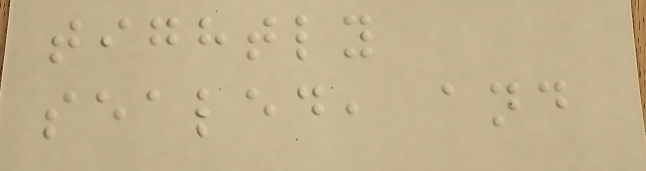tightly
sealed, and
